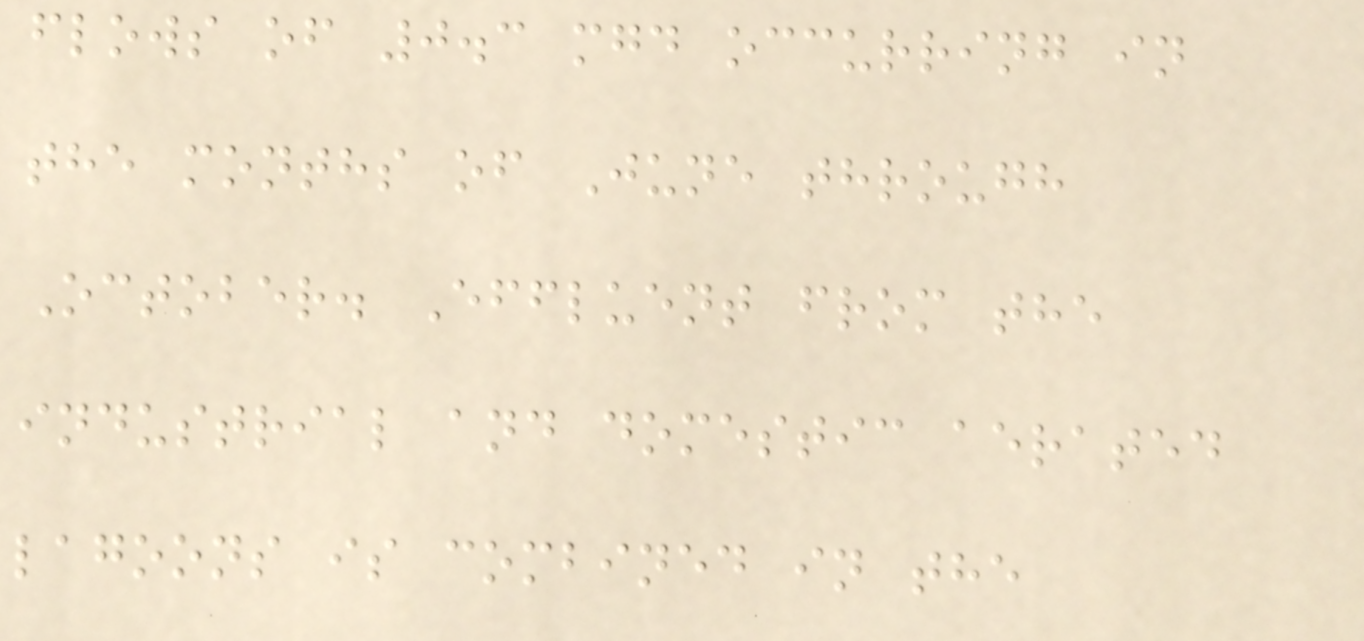flows of 0.3 mgd occurring in
the months of June through
October. Effluent from the
industrial and domestic aerated
lagoons is combined in the
